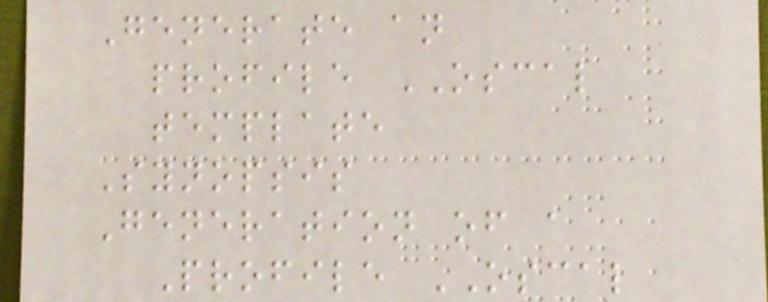Generate an
profile OSCAL
template
Synopsis
Generation of a
Profile OSCAL
